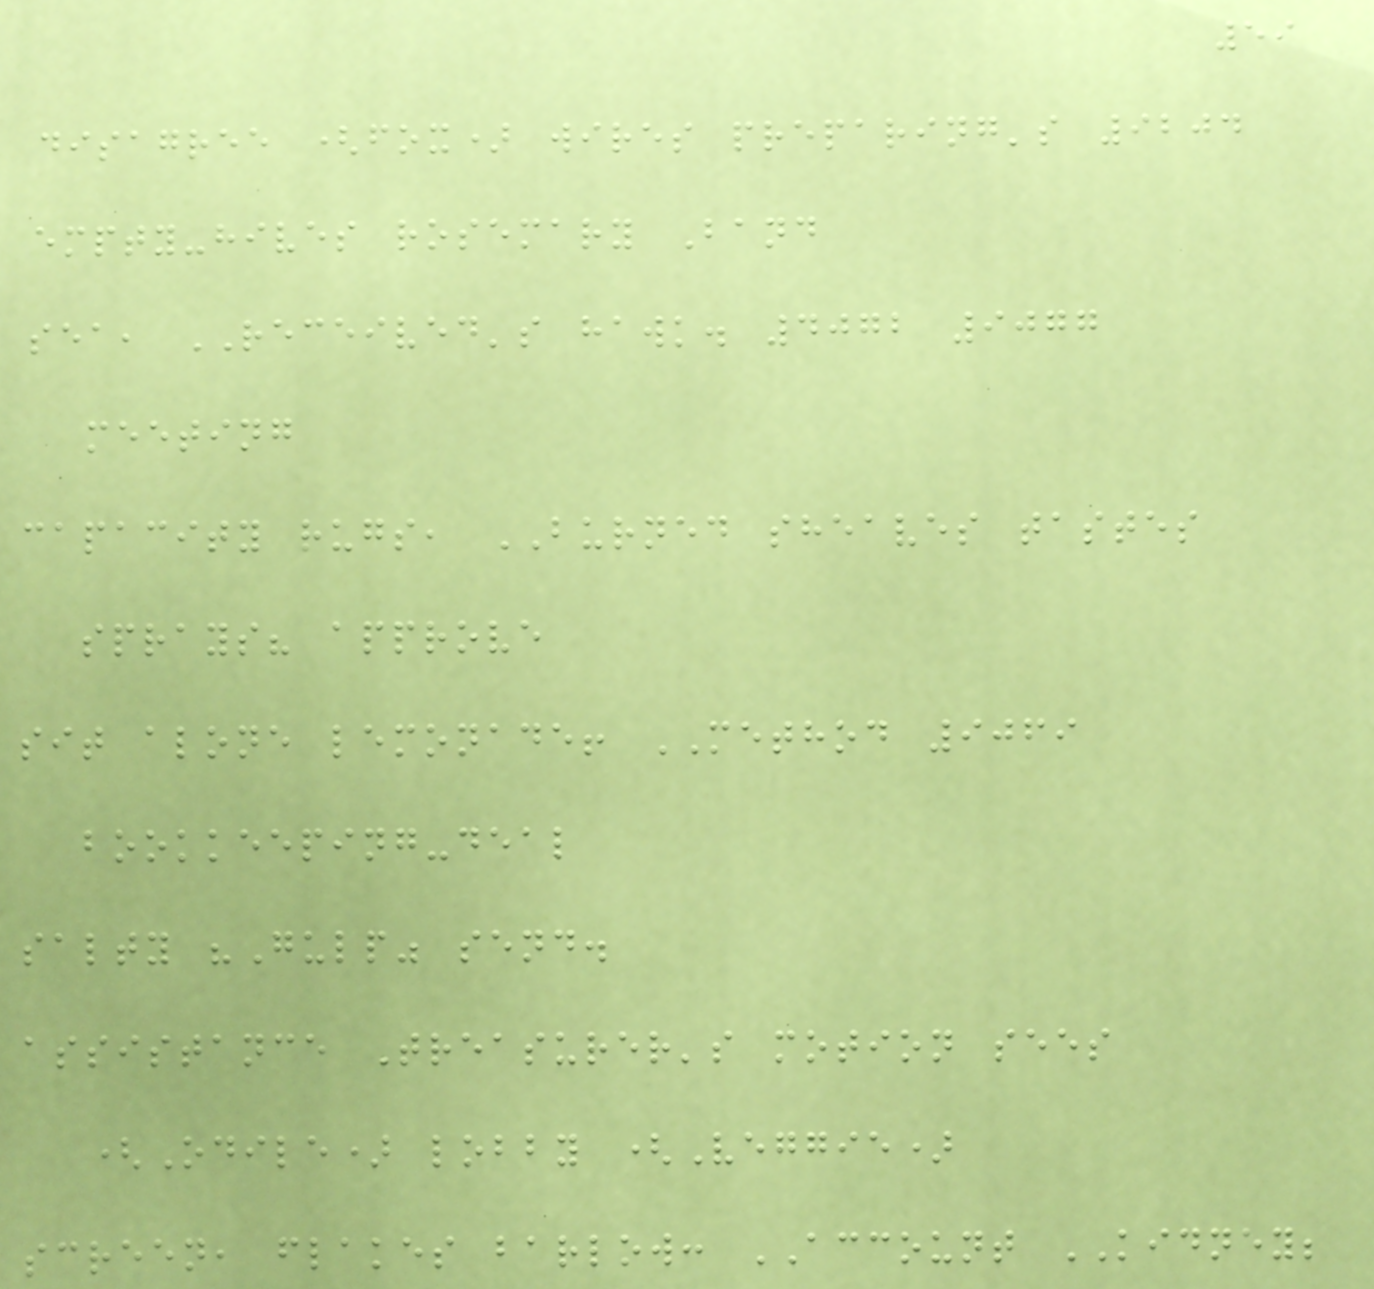59
disagree (fox) wires preparing's 9204
empty-hives rosemary Band
sea, RECEIVED's hawk. 4072 9077
meeting
capacity rugs, BURNED sheaves tastes
sprays? approve
sit alone lemonade! METHOD 9069
bookkeeping-deal
salty "Gulp" send.
assistance Treasurer's motion sees
(Odile) lobby (Veggie)
screen, flakes barlow: ACCOUNT KIDNEY;
